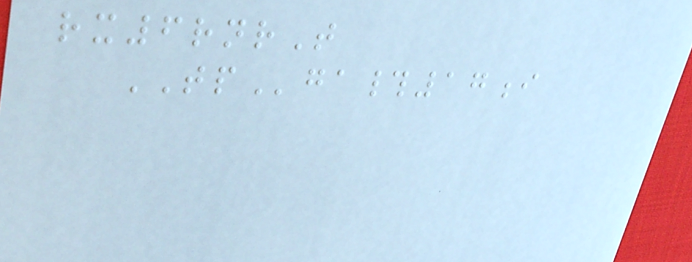rx6rnrT
TPga#17i
